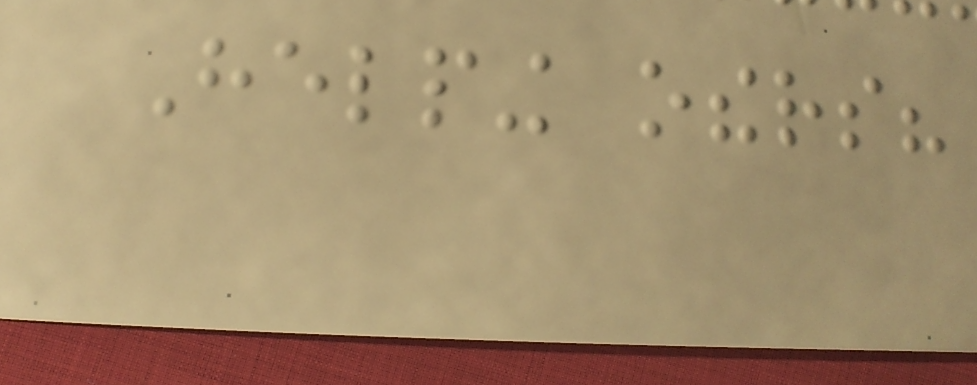Helping others?
